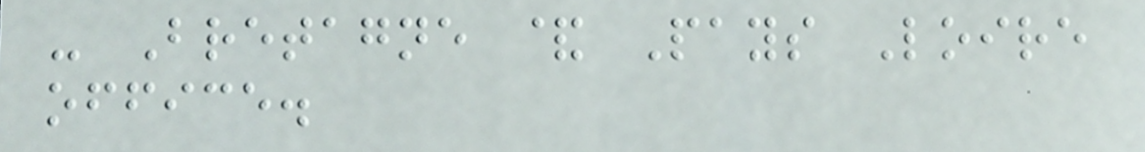- Bretagne & Pays Loire
office.
